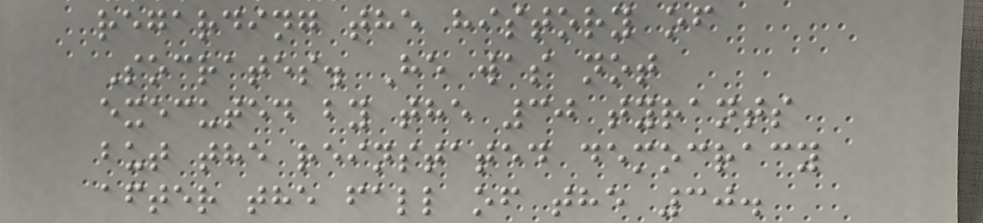regarding the history of
Socrates. He was not
executed by the 30 tyrants
but the reinstated democracy
after the fall of the 30.
